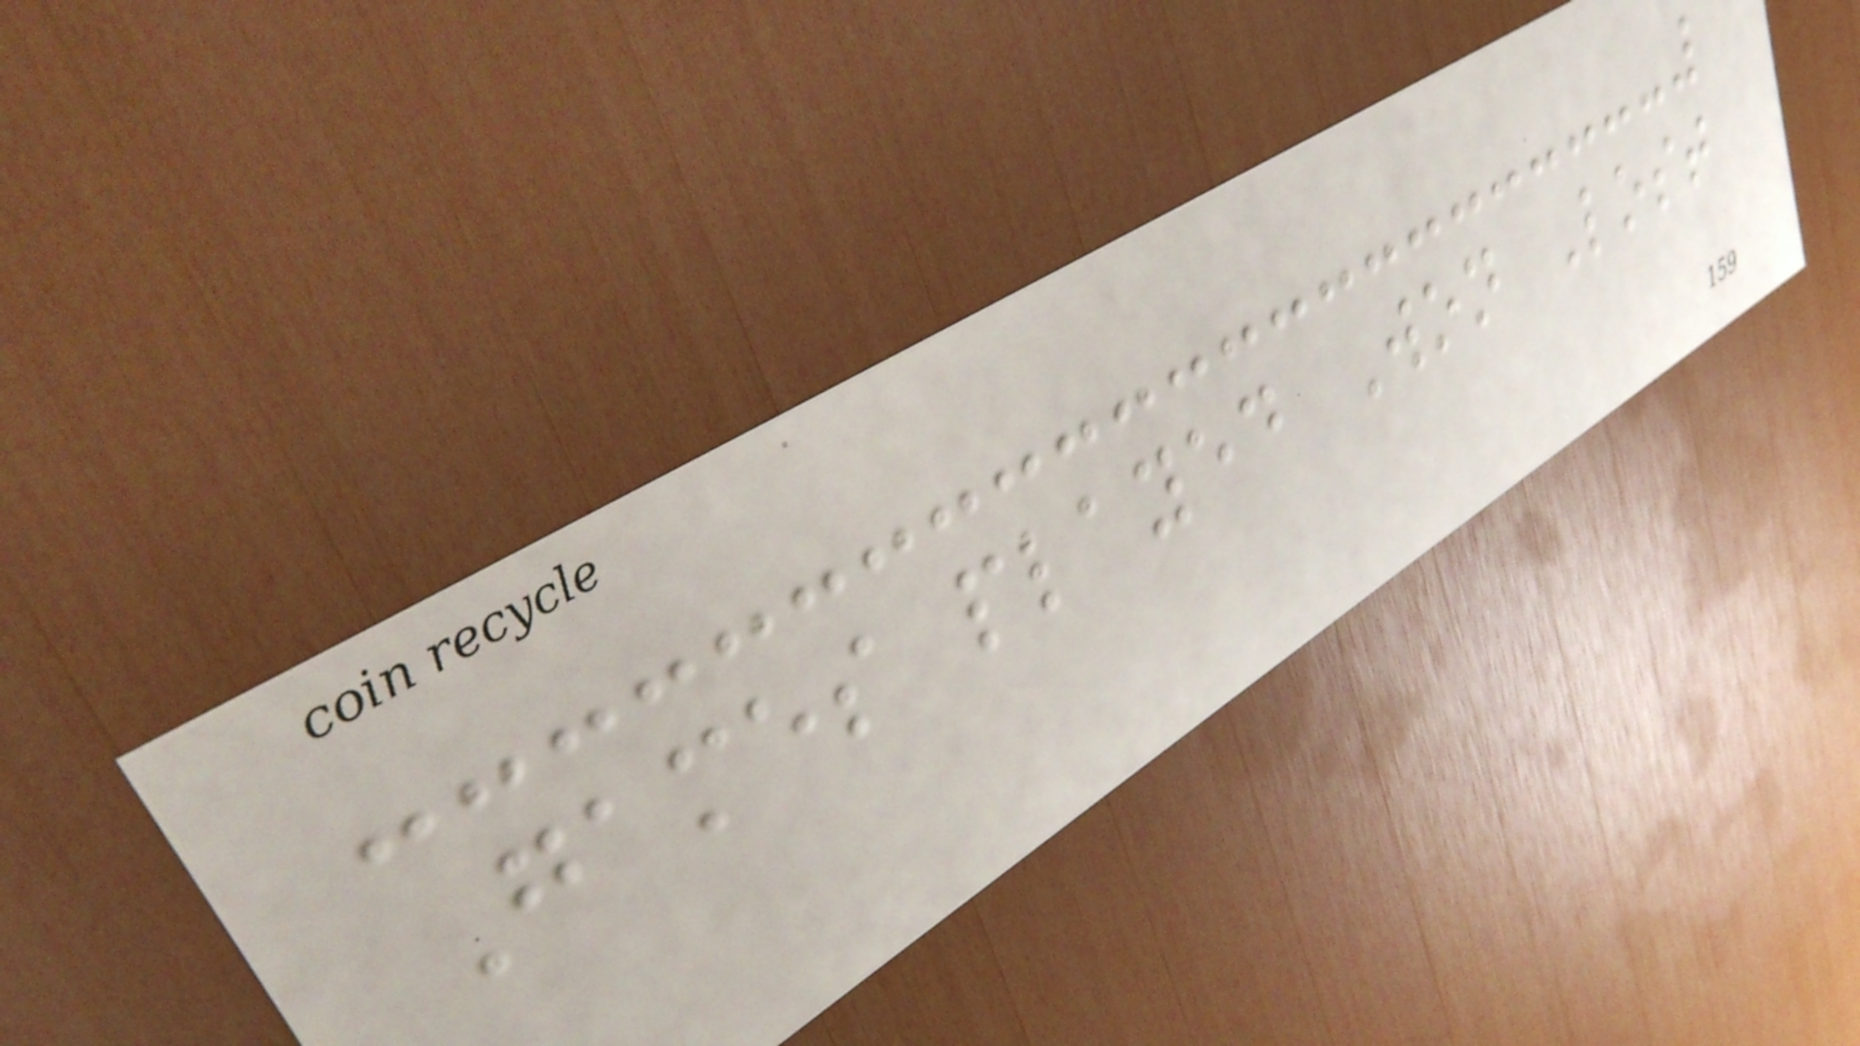Games played Won Lost
